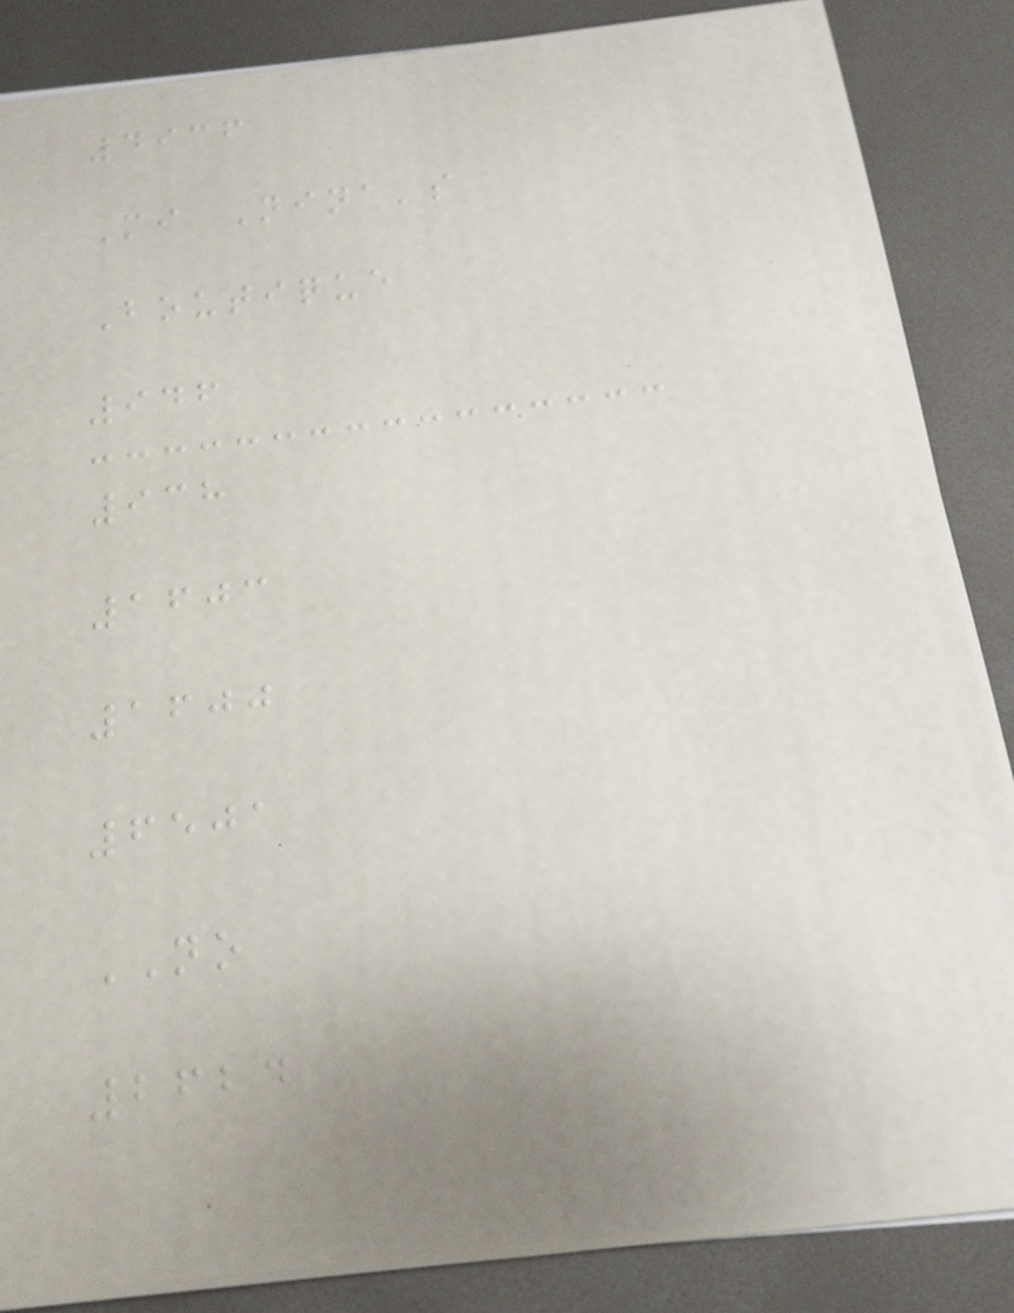4936
Mi Nina's
Boutique
946
938
1603
1600
6501
NO
2624
